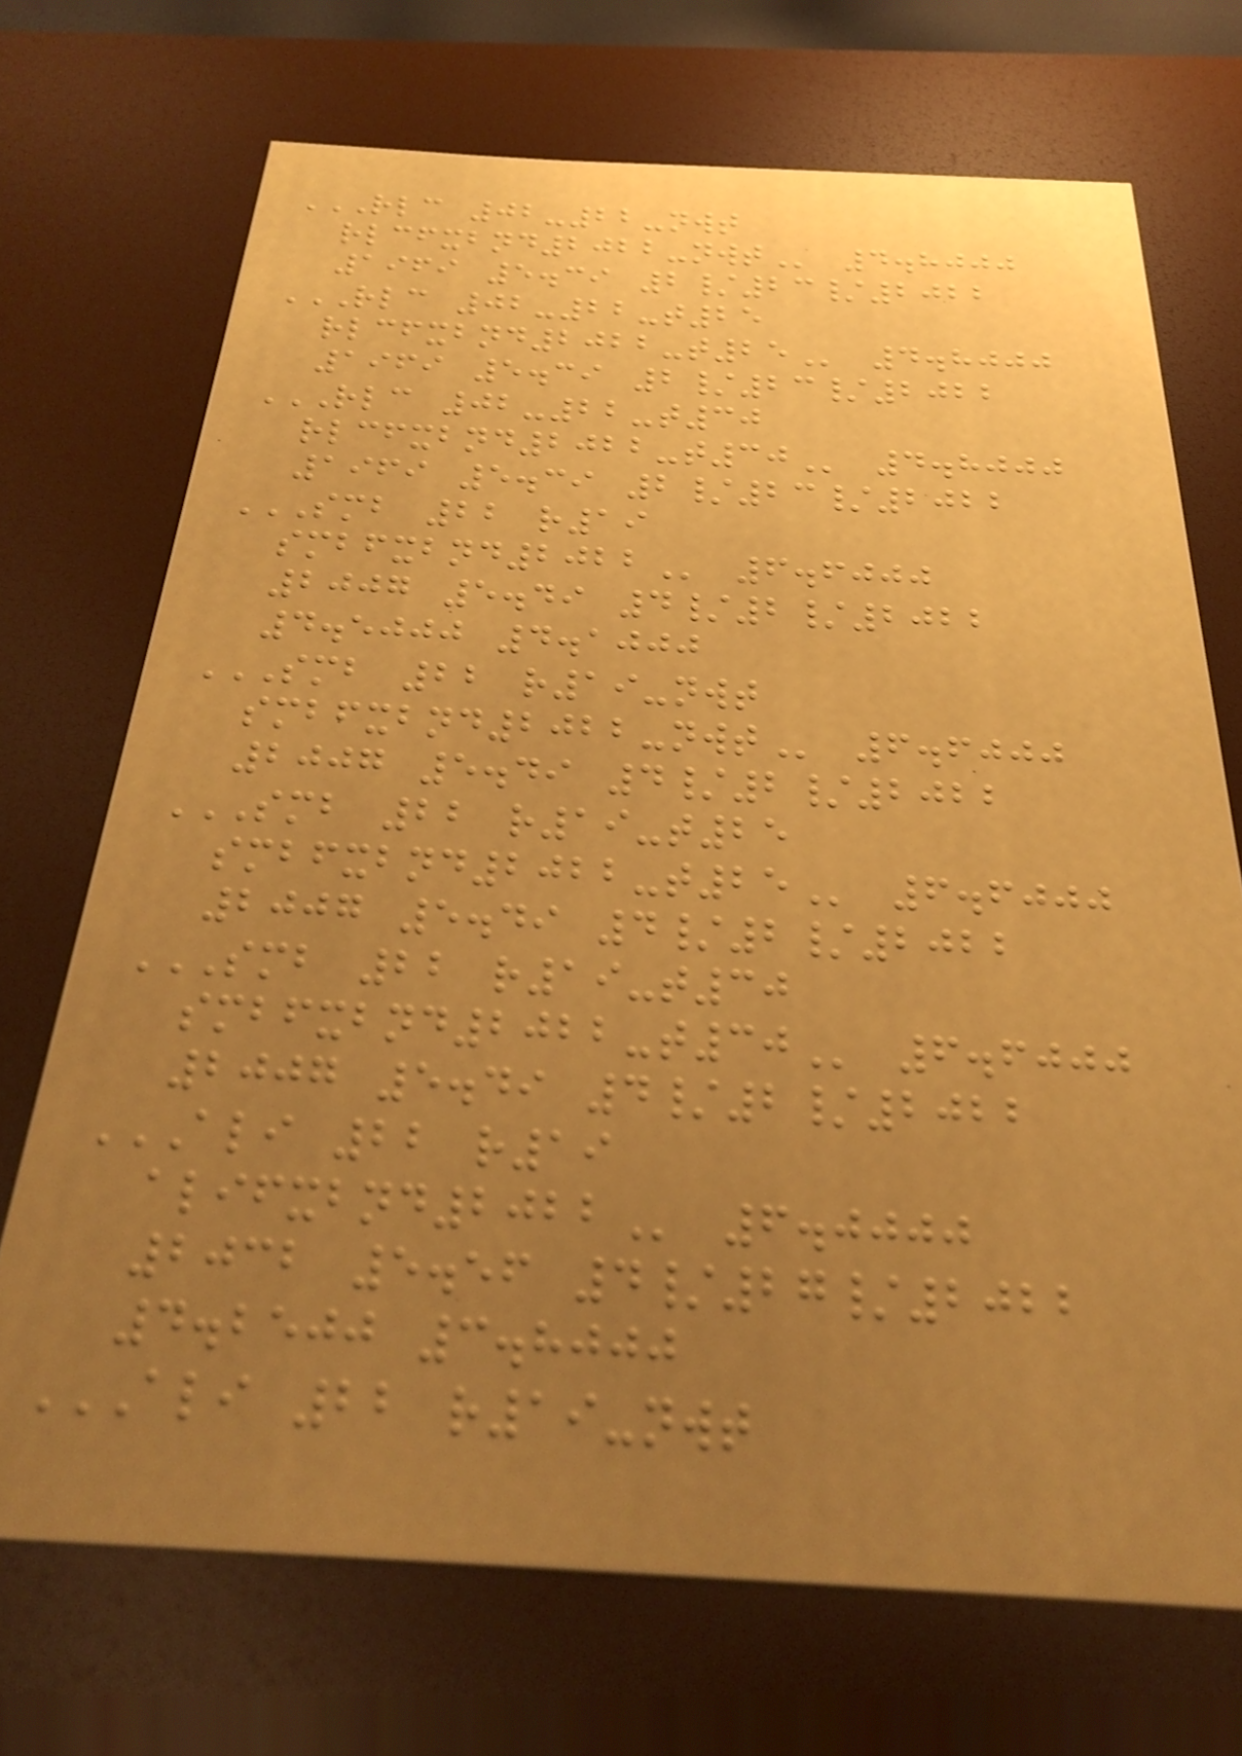RLC 02-22-NWT
RLCFXBND2022-NWT 4.8000
1969 5.39 2/23/2022
RLC 02-22-T25
RLCFXBND2022-T25 4.8000
1969 5.39 2/23/2022
RLC 02-22-T30
RLCFXBND2022-T30 4.8000
1969 5.39 2/23/2022
SMB 22 R19
SMBFXBND2022 6.6000
2007 5.49 4/2/2022
4.5000 4.1000
SMB 22 R19-NWT
SMBFXBND2022-NWT 6.6000
2007 5.49 4/2/2022
SMB 22 R19-T25
SMBFXBND2022-T25 6.6000
2007 5.49 4/2/2022
SMB 22 R19-T30
SMBFXBND2022-T30 6.6000
2007 5.49 4/2/2022
ALI 22 R19
ALIFXBND2022 6.0000
2032 5.56 4/27/2022
4.2500 3.8000
ALI 22 R19-NWT
